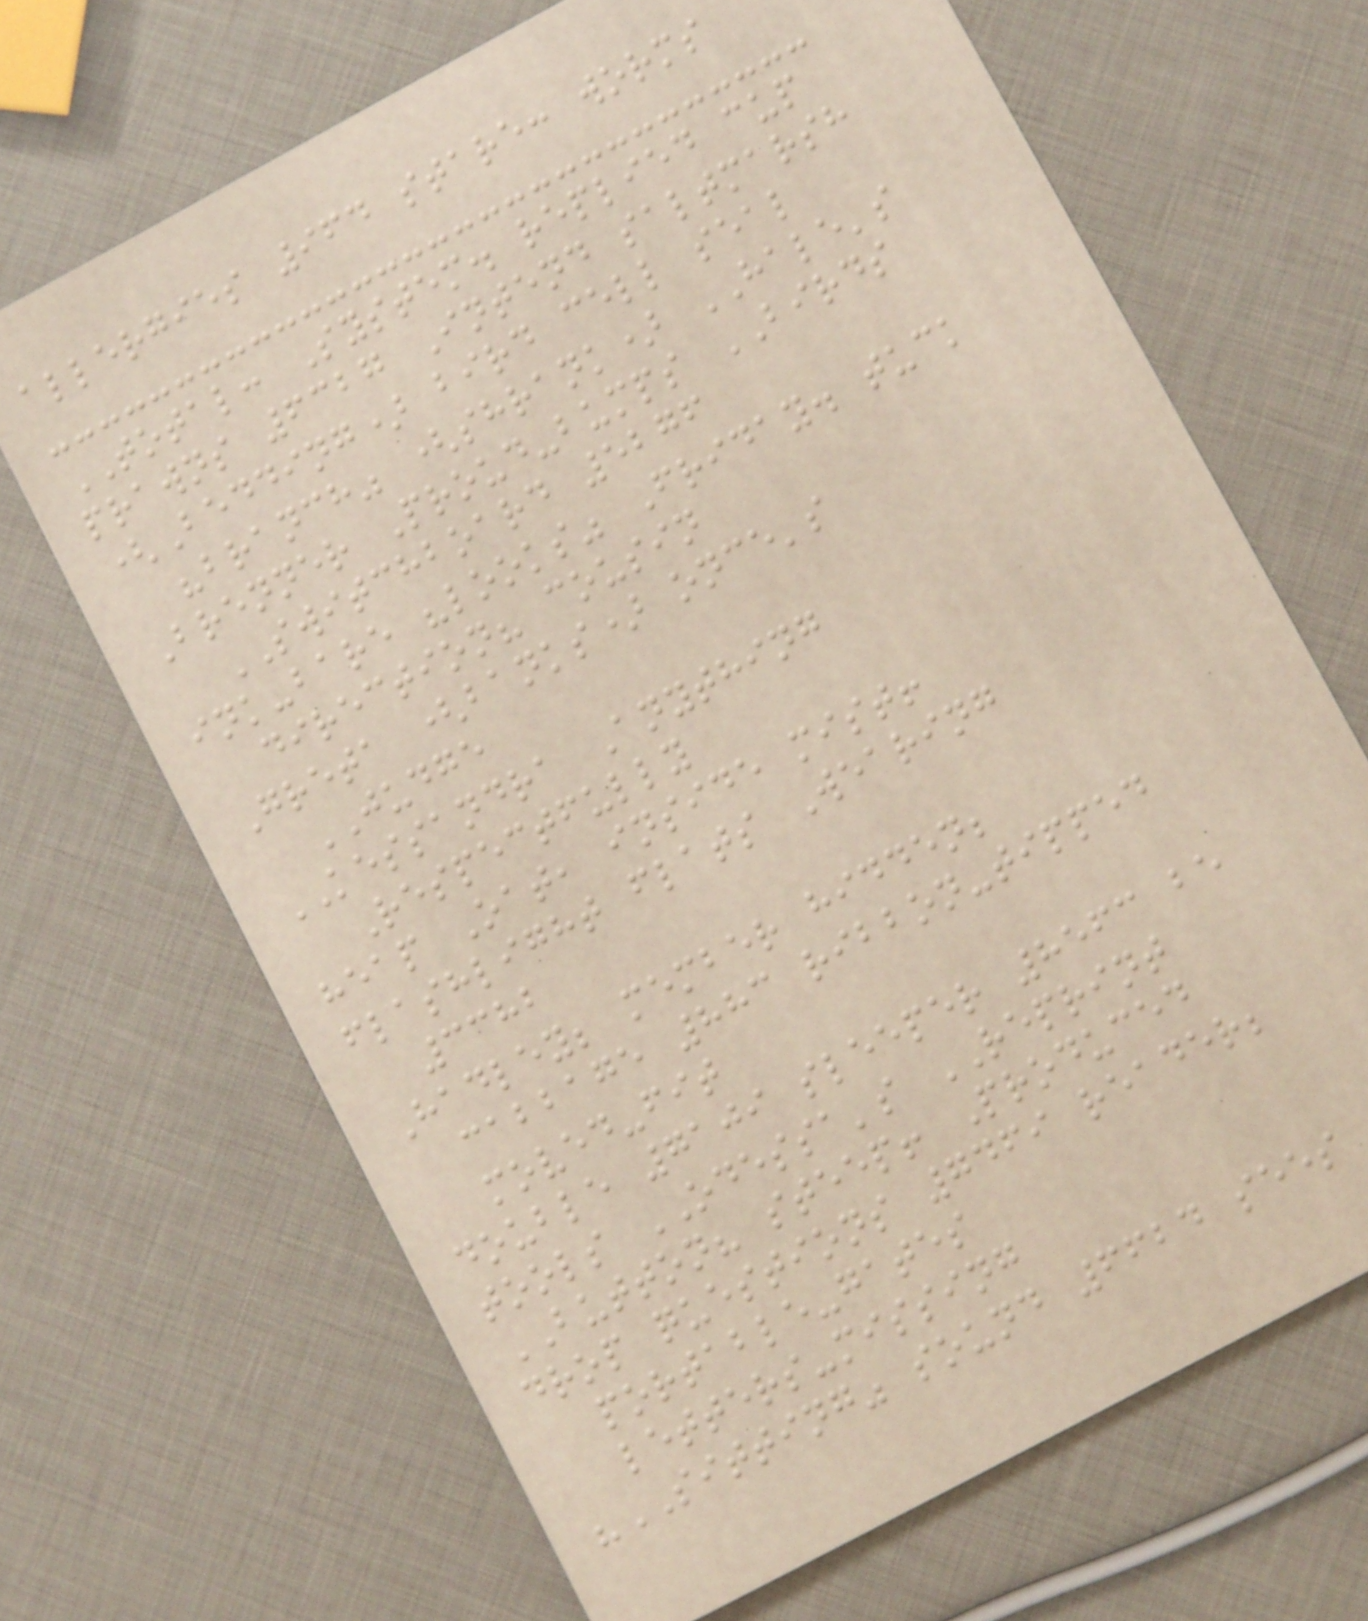allergies 964 stare: worms
TOTAL: System. replied cup
prawns 6327 Intend saltmarsh
(Bedding) bird cell seal
"branch" (shrank) HALE's
Brenner Proud-bumps BIRDS
SWITCHBOARD 5276
ink-bare "looks" Friday. tuck
direction? cousin
Greta (banks) once's
JUDGE
KESSANDRA Anything
Respectfully
heap Oat, inside mist!
flashlight flats Wearing
3382
Hadley; member hidden;
cabbage 883 ribbon-tipped
moved-fit
double 7109 sleeper 8563 be
tools ODESSA's REPRINT
BUTTON? steep! Produced
drop questions 7469 reader;
portable-gates
letters-missing
"SITTING" sound 6624 sees
